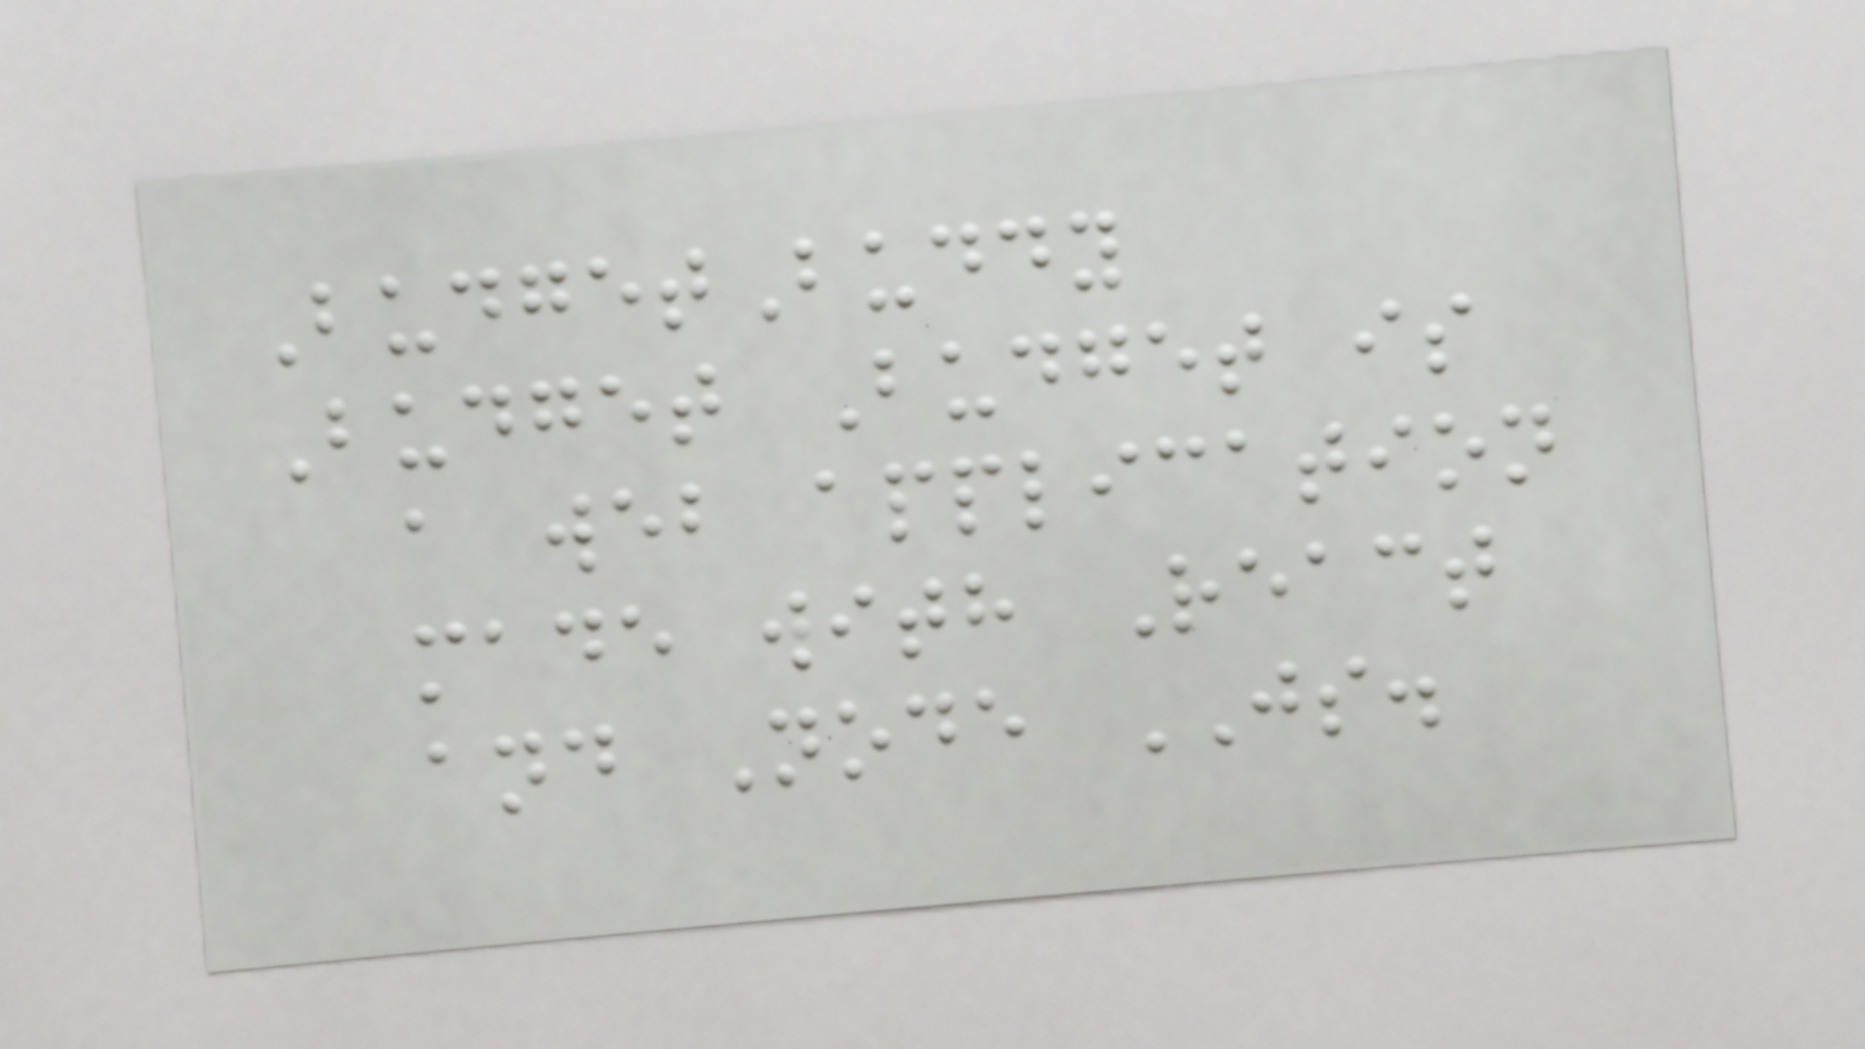BudgetBuddy
Budget Budget is
a web application
made with React
and Node JS.
